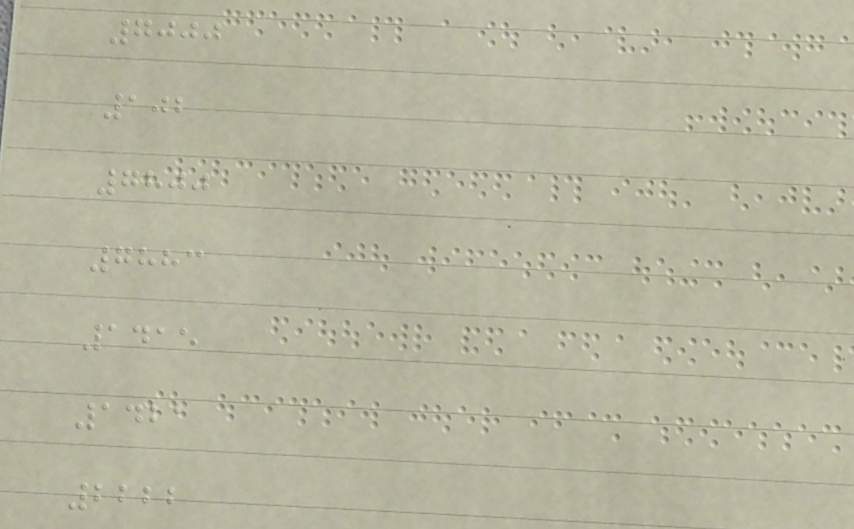7000
102
7800
7883
1415
1421
2222
